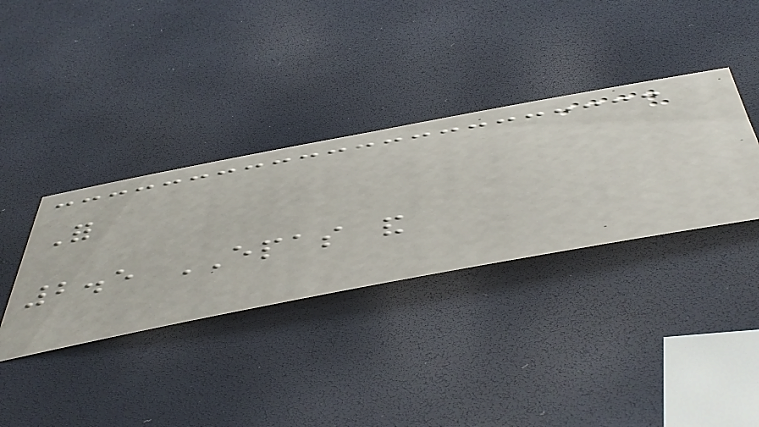For
2.5 EPAS and
